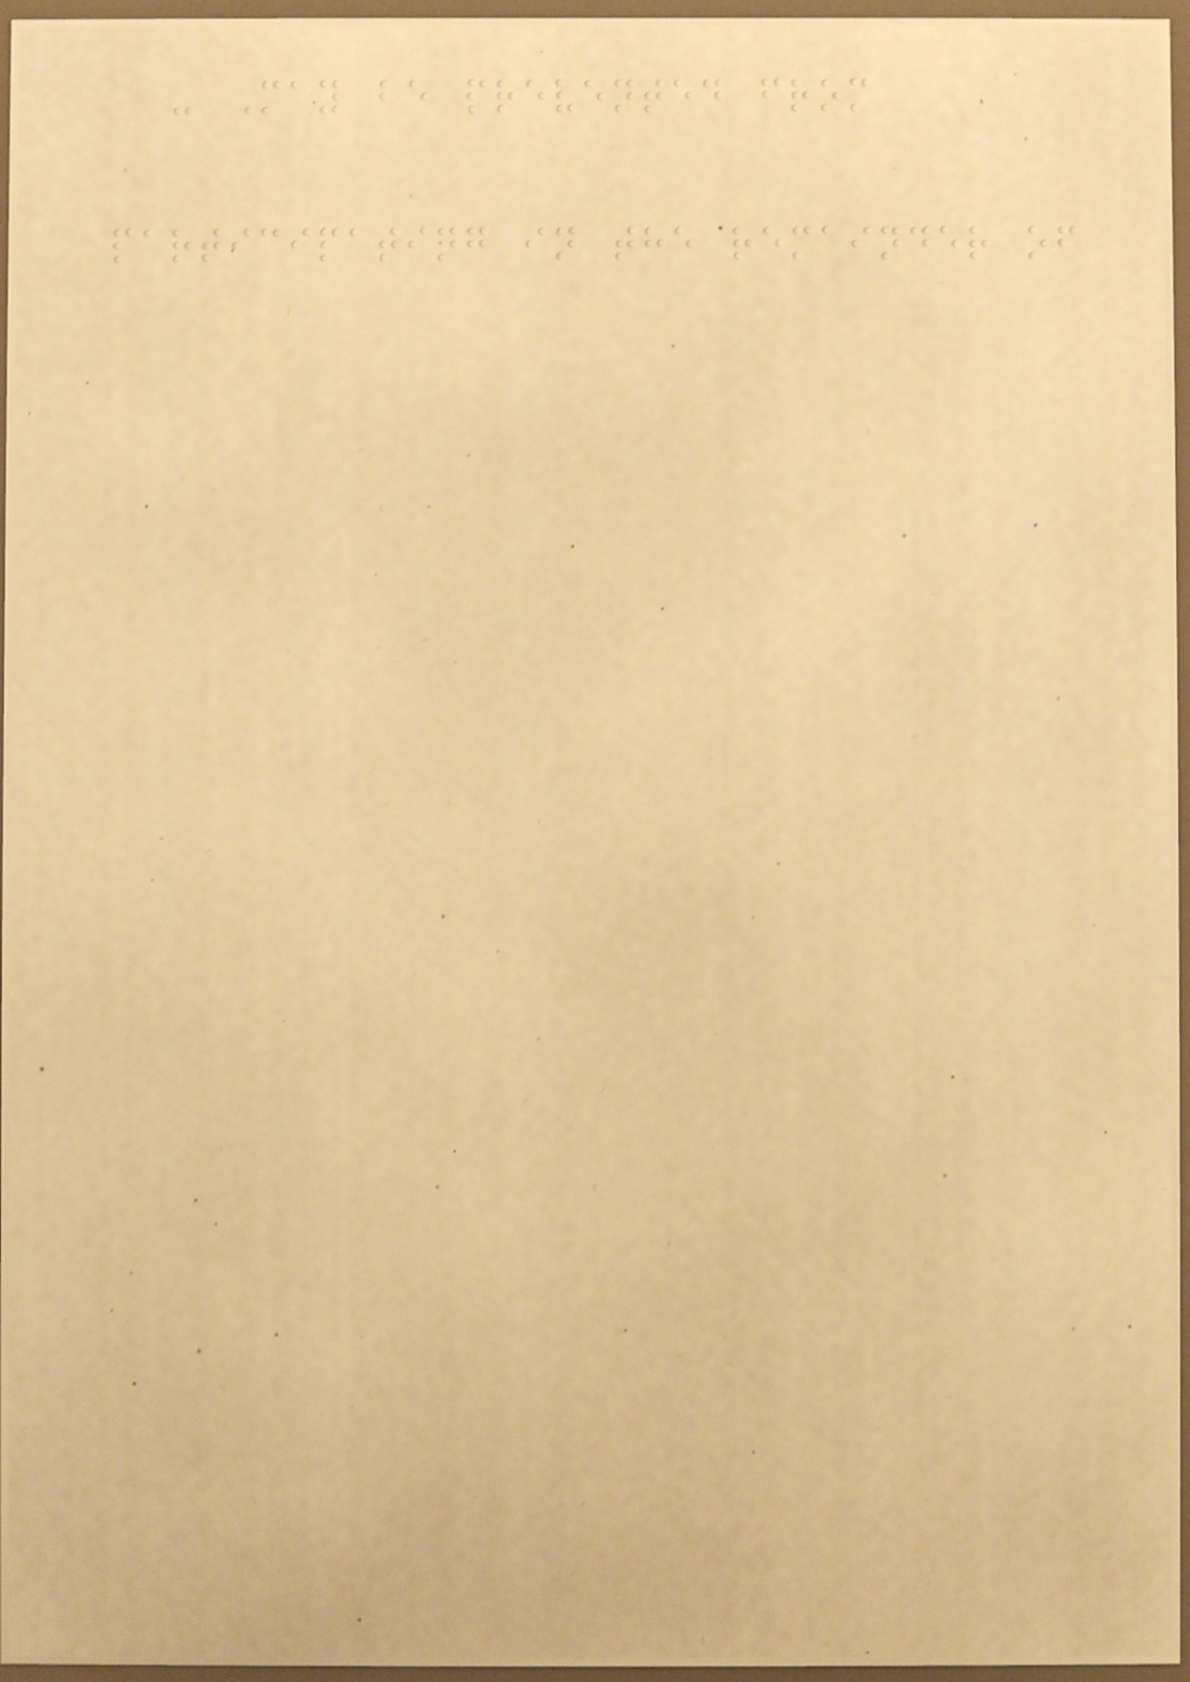- May be prevented from
participating in the remainder of
